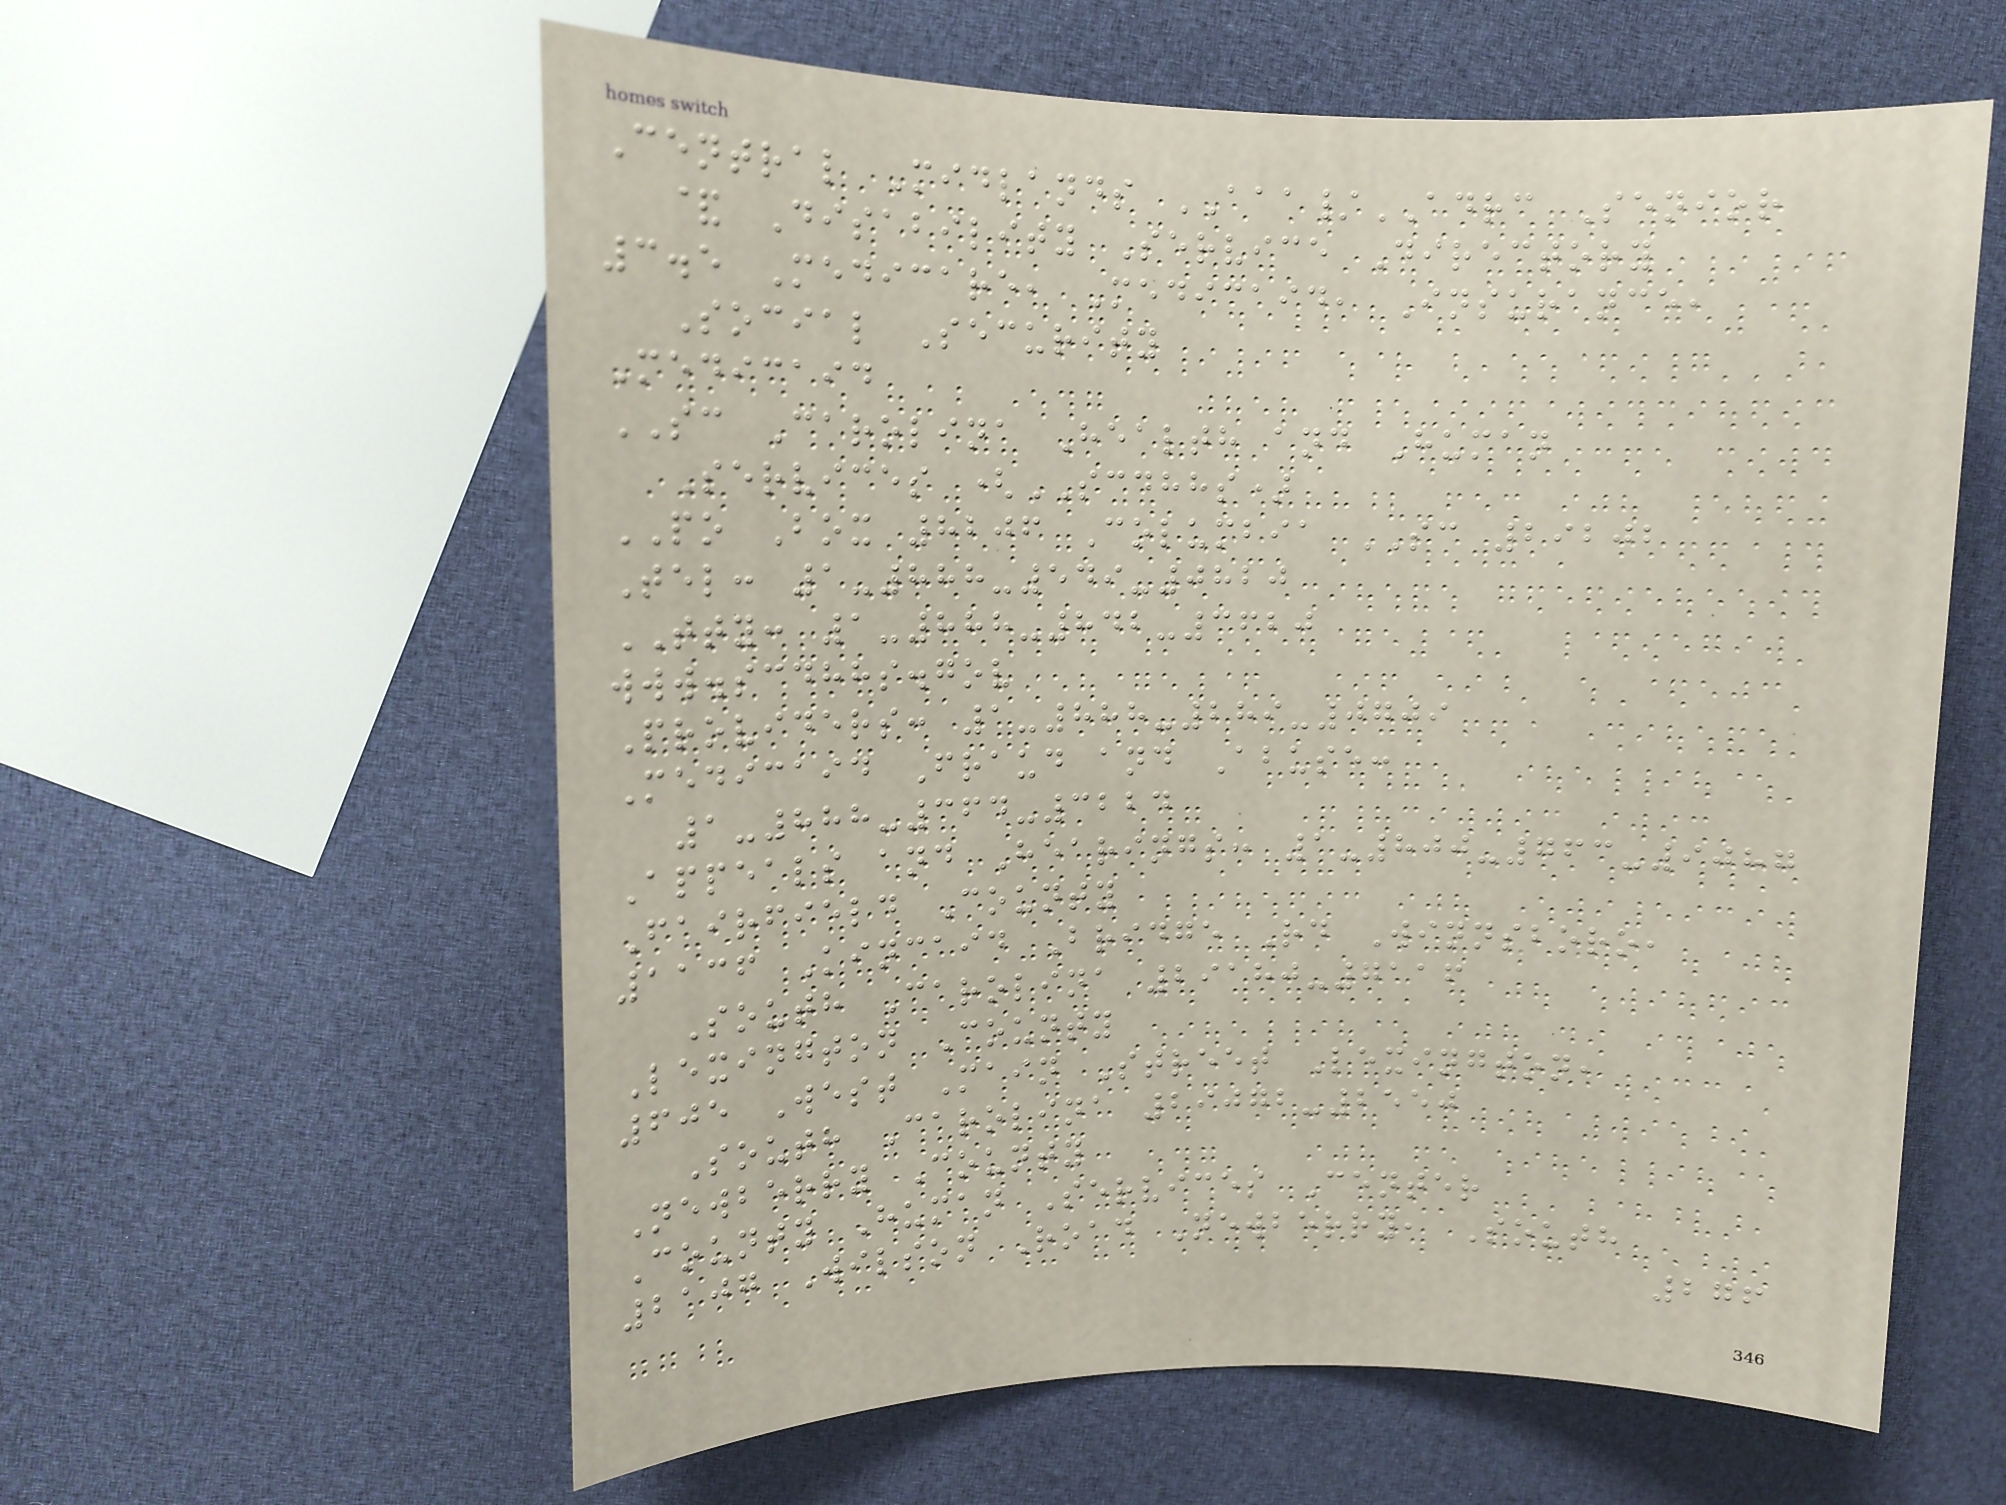Central Midlands AAA/ADRC Senior
& Disability Service Directory
3.5 Medicare, Medicaid, Insurance,
Social Security
Medicaid
SC Carolina Health and Human
Services (SCDHHS)
PO Box 8206 Columbia SC 29202
Tel: 1-888-549-0820
TTY: 1-888-842-3620
www.scdhhs.gov
Providers: 1-888-289-0709
Medicaid Fraud and Abuse:
1-888-364-3224
Appeals and Hearings: 1-800-763-9087
Fairfield County
1136 Kincaid Bridge Rd Winnsboro,
South Carolina 29180-7116
Lexington County
605 West Main Street Lexington,
South Carolina 29072-2550
Newberry County
County Human Services Center
2107 Wilson Road Newberry, South
276
